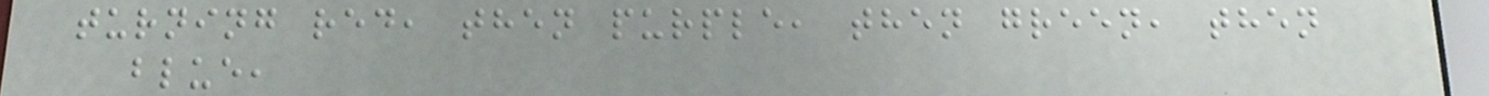turning red, then purple, then green, then
blue,
